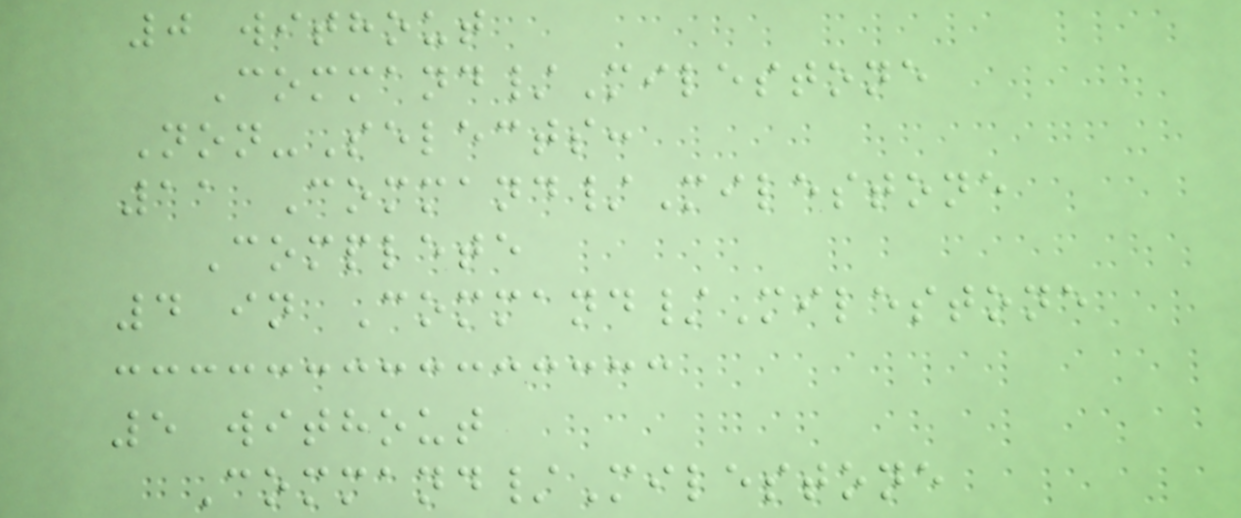0 without
Command/Milestone
Non-Selects:
11 Command/Milestone
Complete
4 in Command/Milestone
5 without
Command/Milestone
